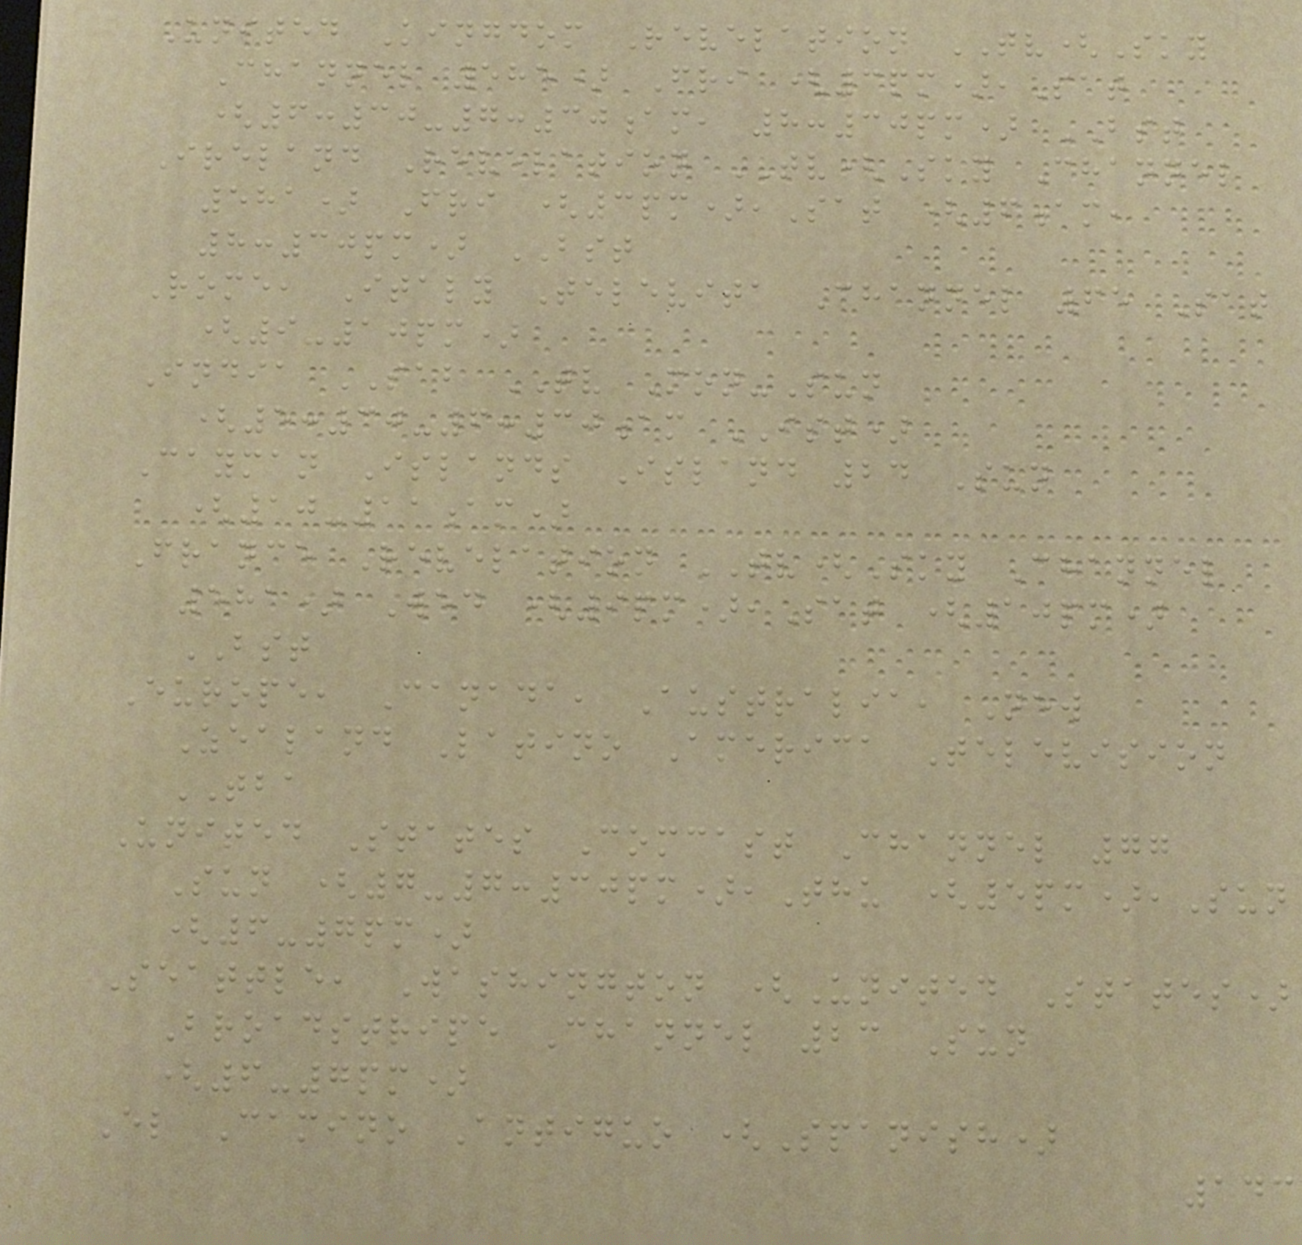United Kingdom Revelation TV(Sky
Channel 585) Fri (3pm),Sat
(6:30-7:30am, 8:30pm) BST
Ireland Revelation TV(Sky Channel
581) Fri (3pm),Sat (6am,
8:30pm) BST
Rome, Italy Televita Channel 65 Sat
(9-10pm)
India SAB TV Mon-Sun
(5:30-6:30am IST)
Cayman Islands Island 24 Sun
(10-11am)
France Revelation TV(Sky Channel
581) Wed (9pm),Sat (10pm)
BST
Europe, Canada, Australia, New
Zealand Latino America Television
TBA
United States Comcast Channel 77
Sun (7-7:30pm),Thu (5pm),Sun
(6-7pm)
Seattle, Washington (United States)
Broadstripe Channel 23 Sun
(6-7pm)
El Camino Antiguo (Spanish)
143
